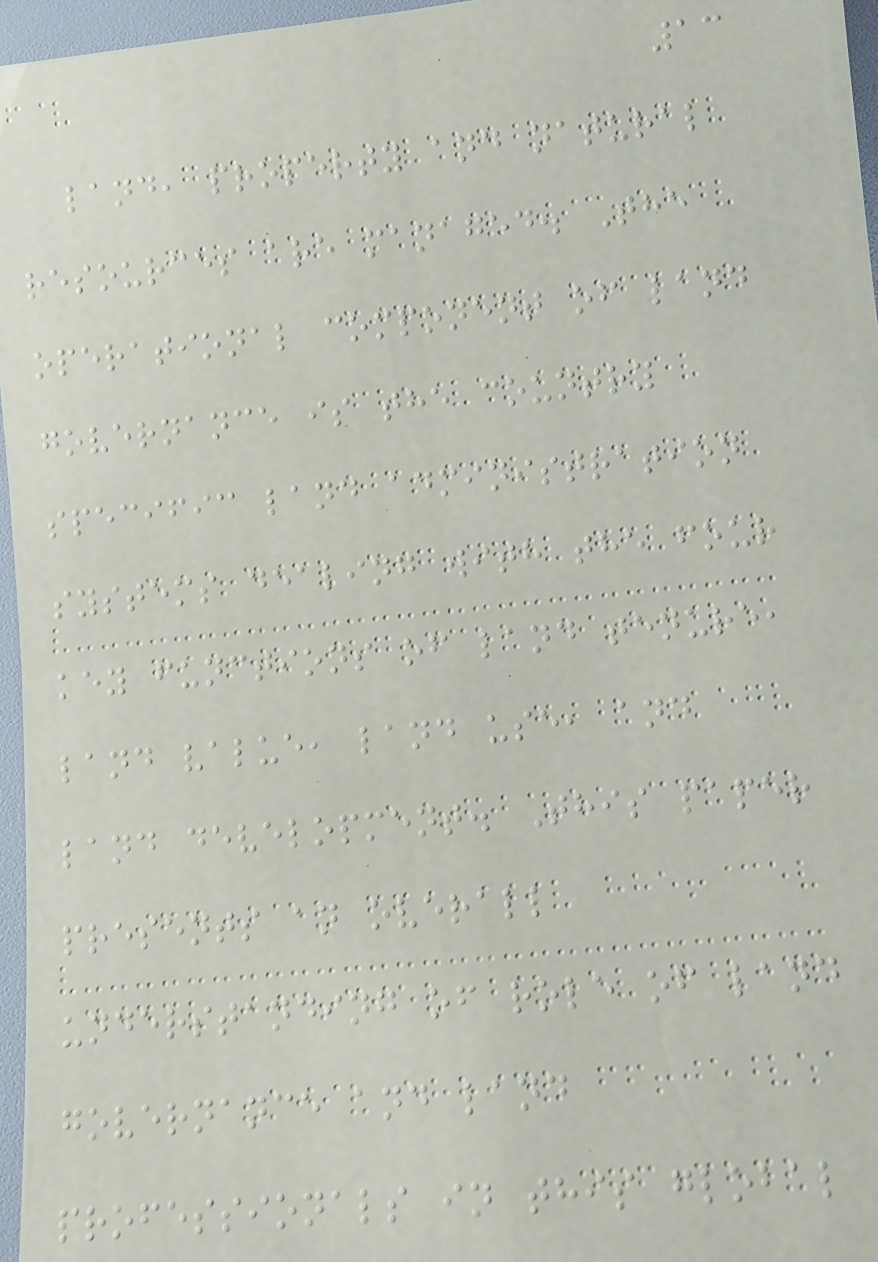13
land, property and natural
resources are managed. The
operational component of land
governance is the country
specific land administration
systems dealing with the four
key functions of land tenure,
land value, land use, and
land development. This paper
presents an overall
understanding of role of land
governance and land
professionals in this global
